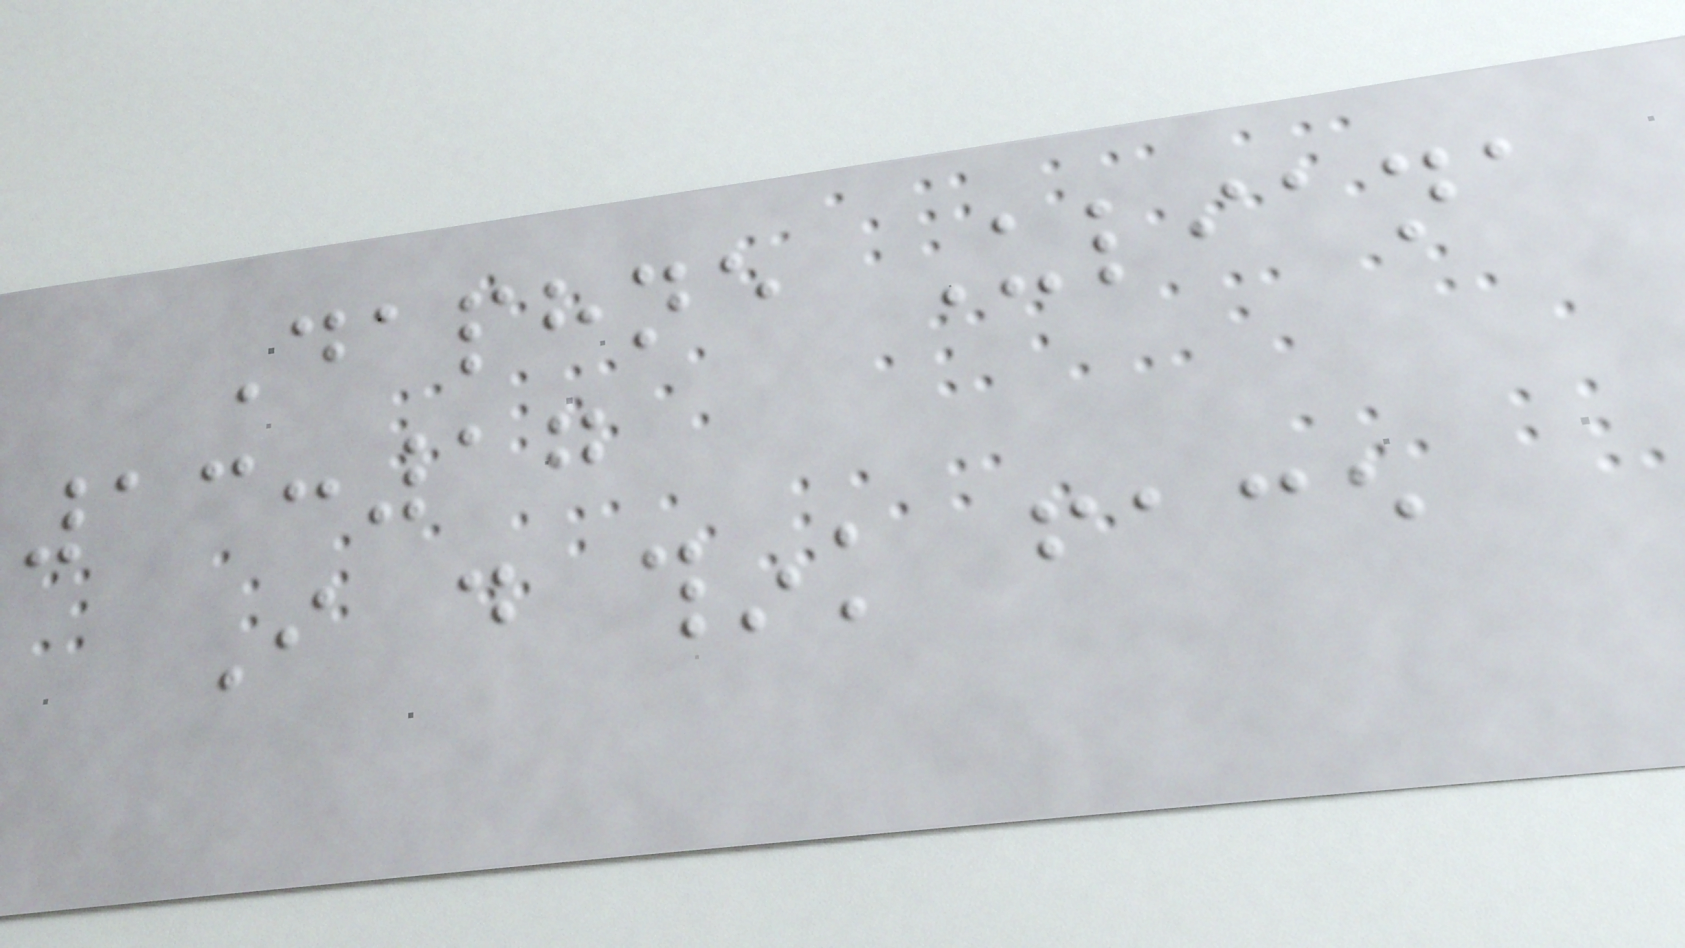Daphne Uliana
13:17
I do think face
